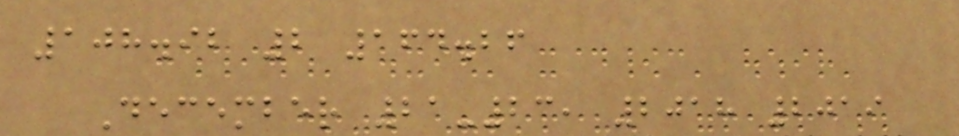108.92 2 164.26
December 21-23, 2018 2019
